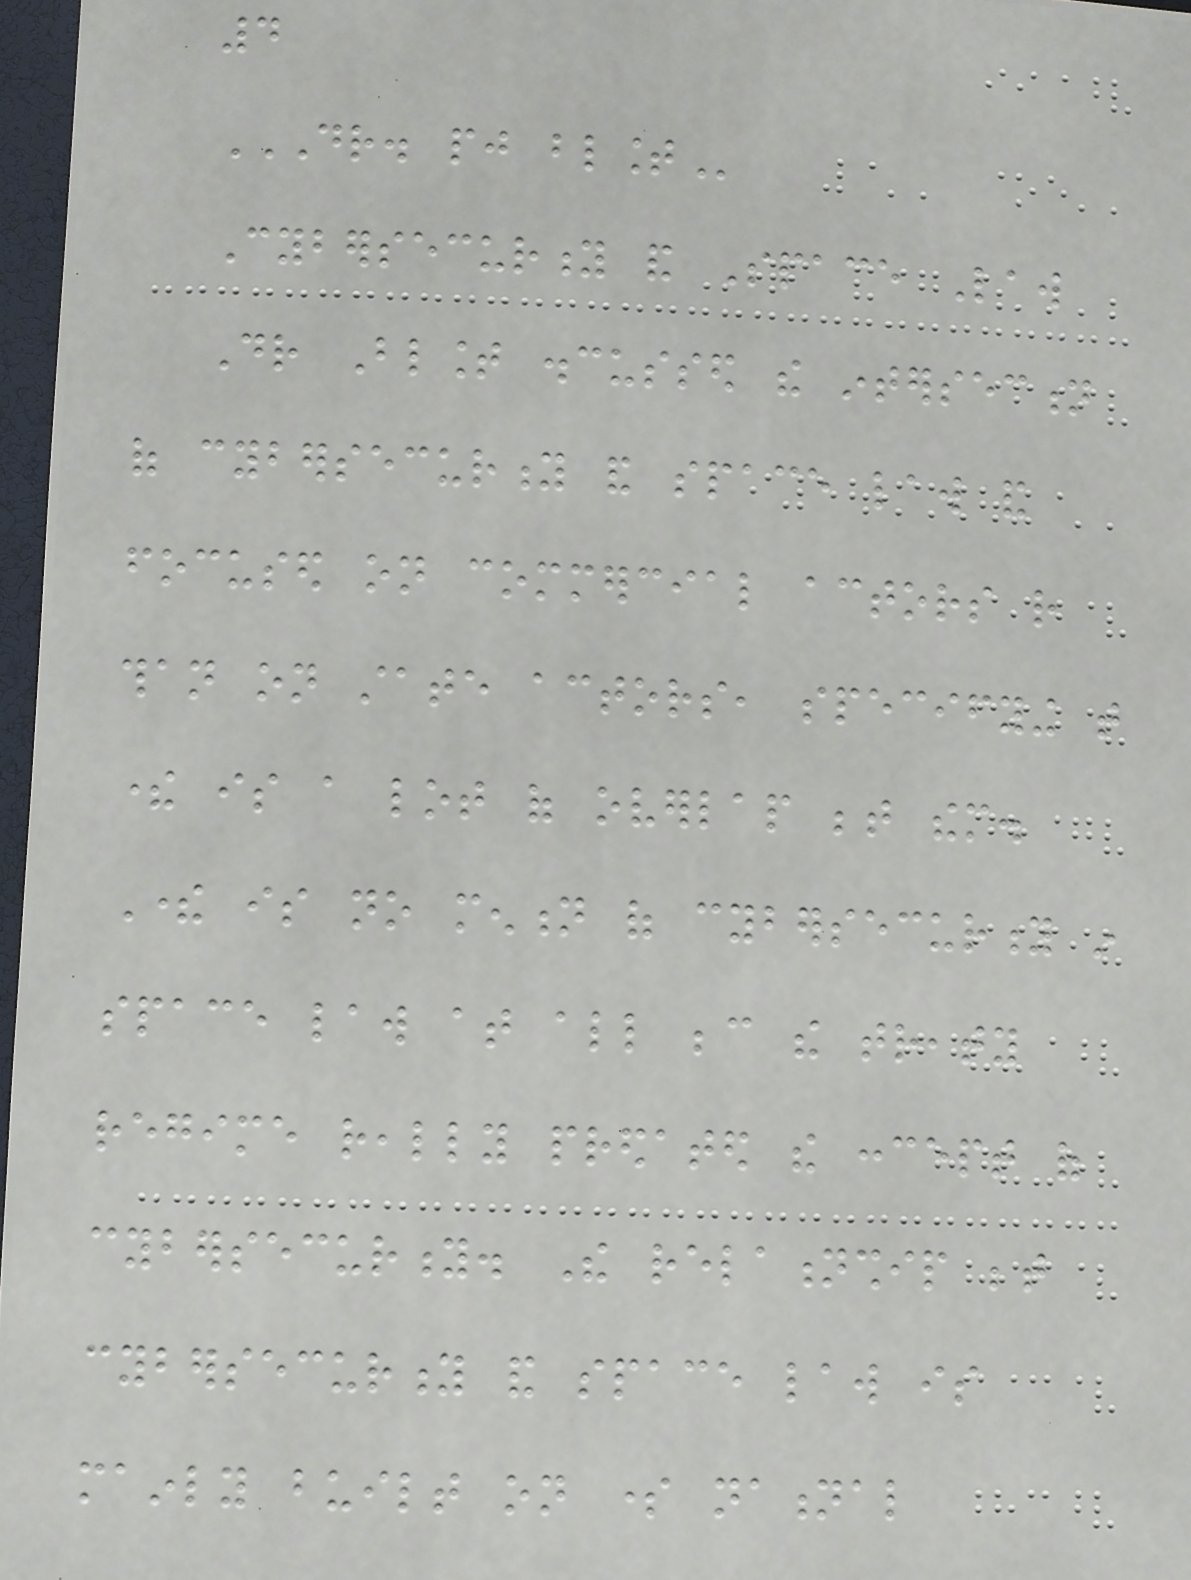4
DR. PJ BLOUNT
Cybersecurity and Space Law
Dr Blount discussed the intersection
of cybersecurity and space law and
focused on commercial actors rather
than on state actors, specifying that
there is a lot of overlap between them.
There is no mention of cybersecurity in
space law at all because the treaty
regime really predated the concept of
cybersecurity. The relationship between
cybersecurity and space law is
mainly built on some national
